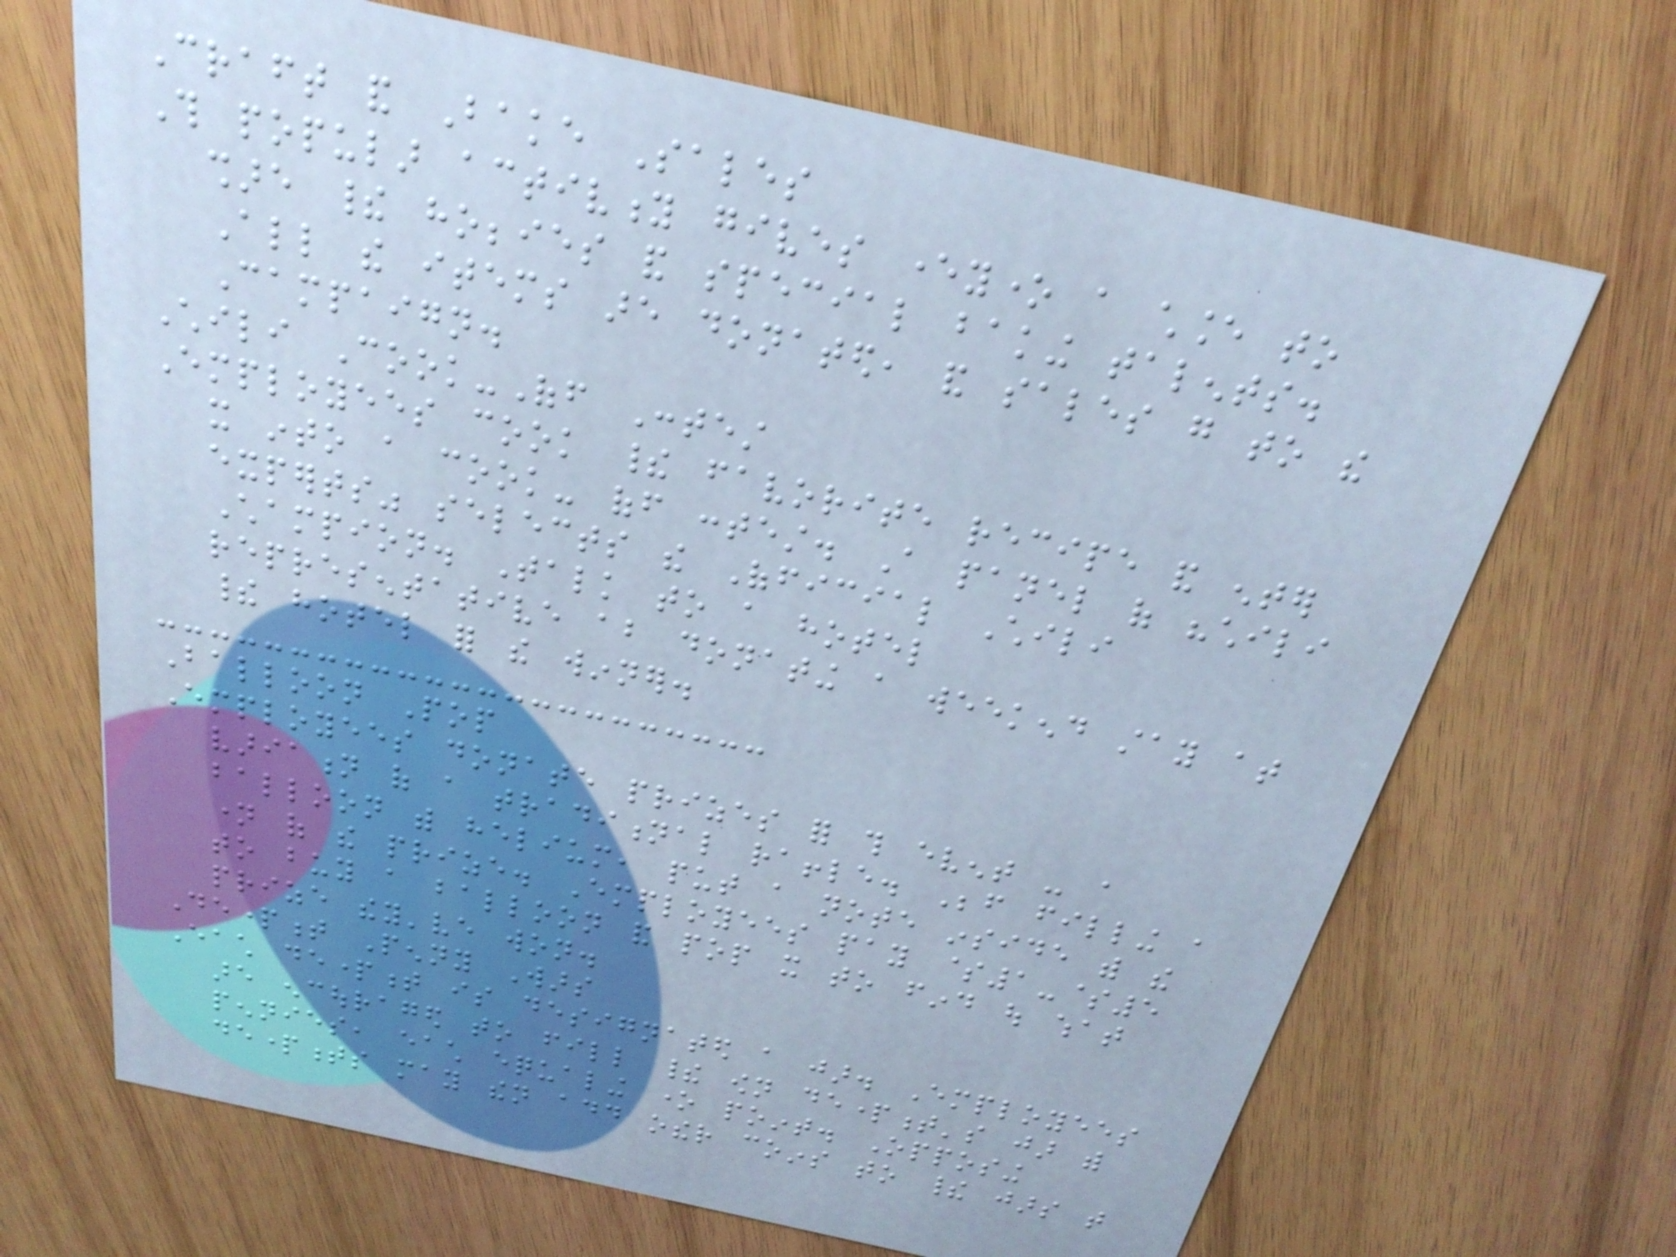Craft and Bake Sales
This popular activity gives everyone a chance to
share their hobbies and special baking talents.
All the items are donated, and sales go to the
Campaign.
Chili Cook-Off Contest
Employees cook their favorite recipe and enter
it into a cook- off contest. A panel of "chili
experts" selects the Official Chili
Champion. Talk to a hotel
representative about donating a weekend stay at
their hotel for the winner.
Balloon Pop
Employees donate prizes for this event - a
variation of a traditional raffle. Before filling a
balloon with helium, put a note inside with the
name of the prize. Employees pay $1-$5
to buy a balloon and pop it to find out what
prize they've won.
Department Penny Wars
Each department is designated a jar. Employees
are encouraged to fill their own department's jar with
pennies, each equaling one point. Opposing
departments may then add other coins to their jars that
